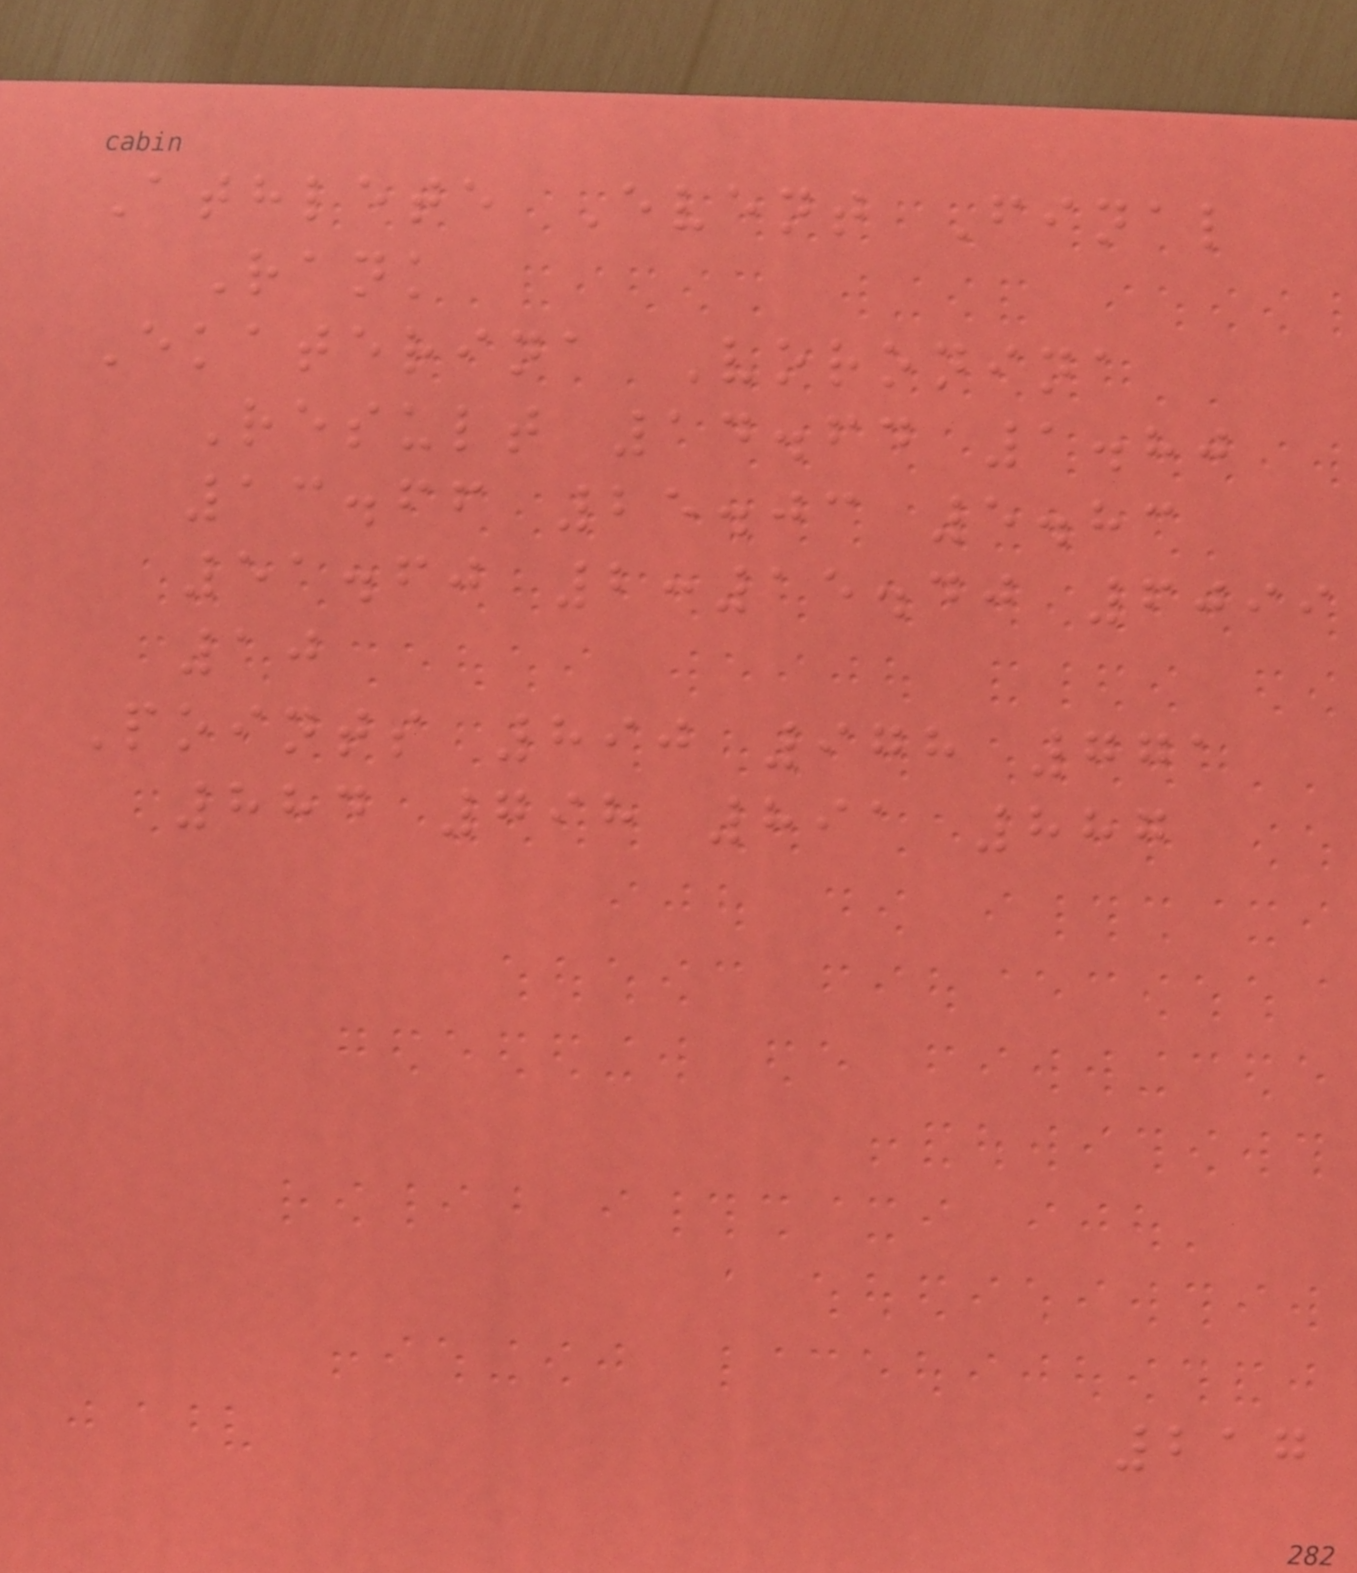Athlete Event Final
Rank
Ekaterina Voronina
Result 14.64 1.80
13.66 25.03 5.83
51.60 2:15.40 6099
10
Points 890 978 771
884 798 891 887
217
